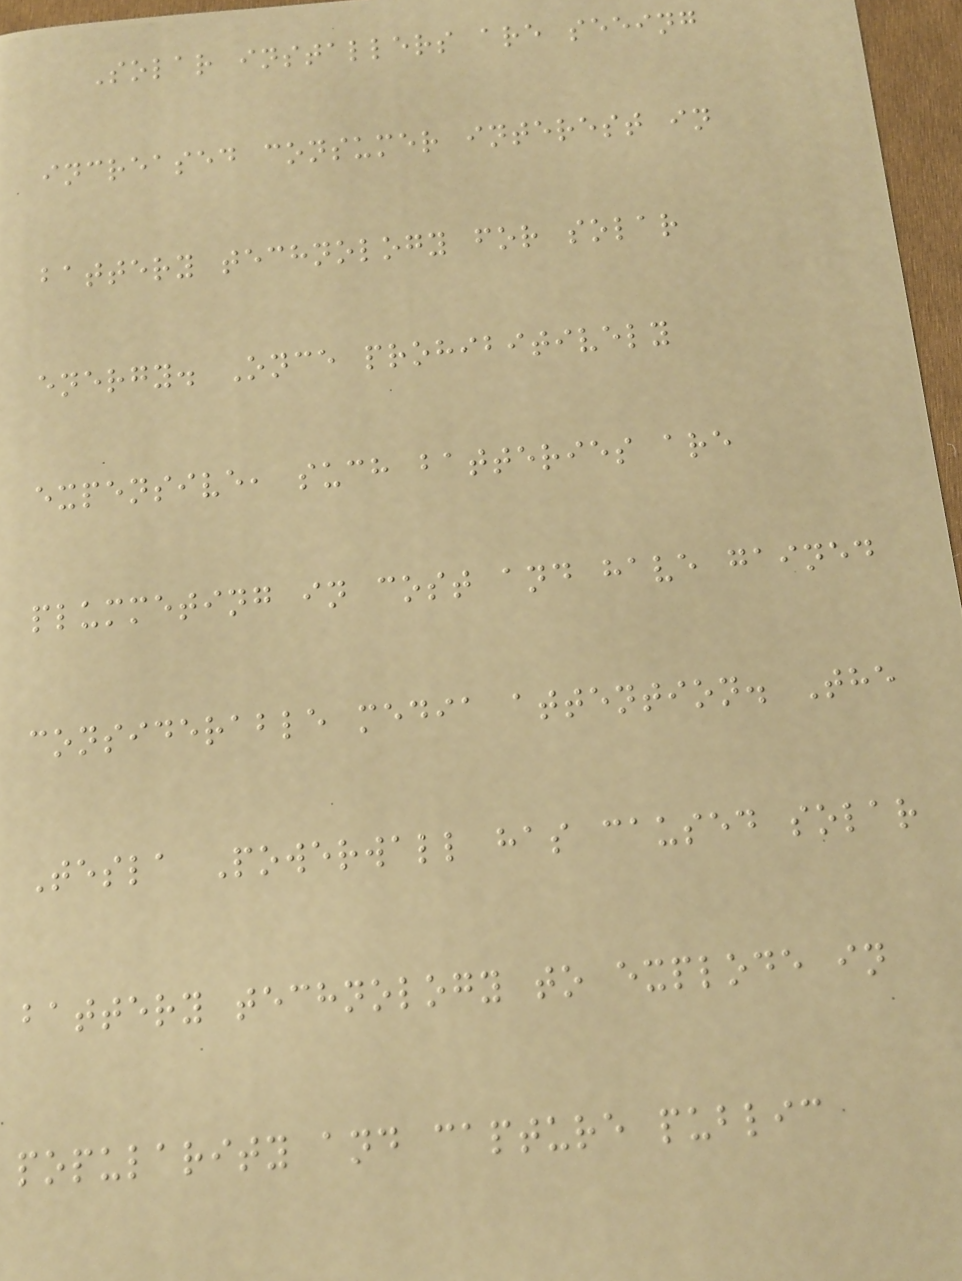Solar installers are seeing
increased consumer interest in
battery technology for solar
energy. Once prohibitively
expensive, such batteries are
plummeting in cost and have gained
considerable media attention. The
Tesla Powerwall has caused solar
battery technology to explode in
popularity and capture public
